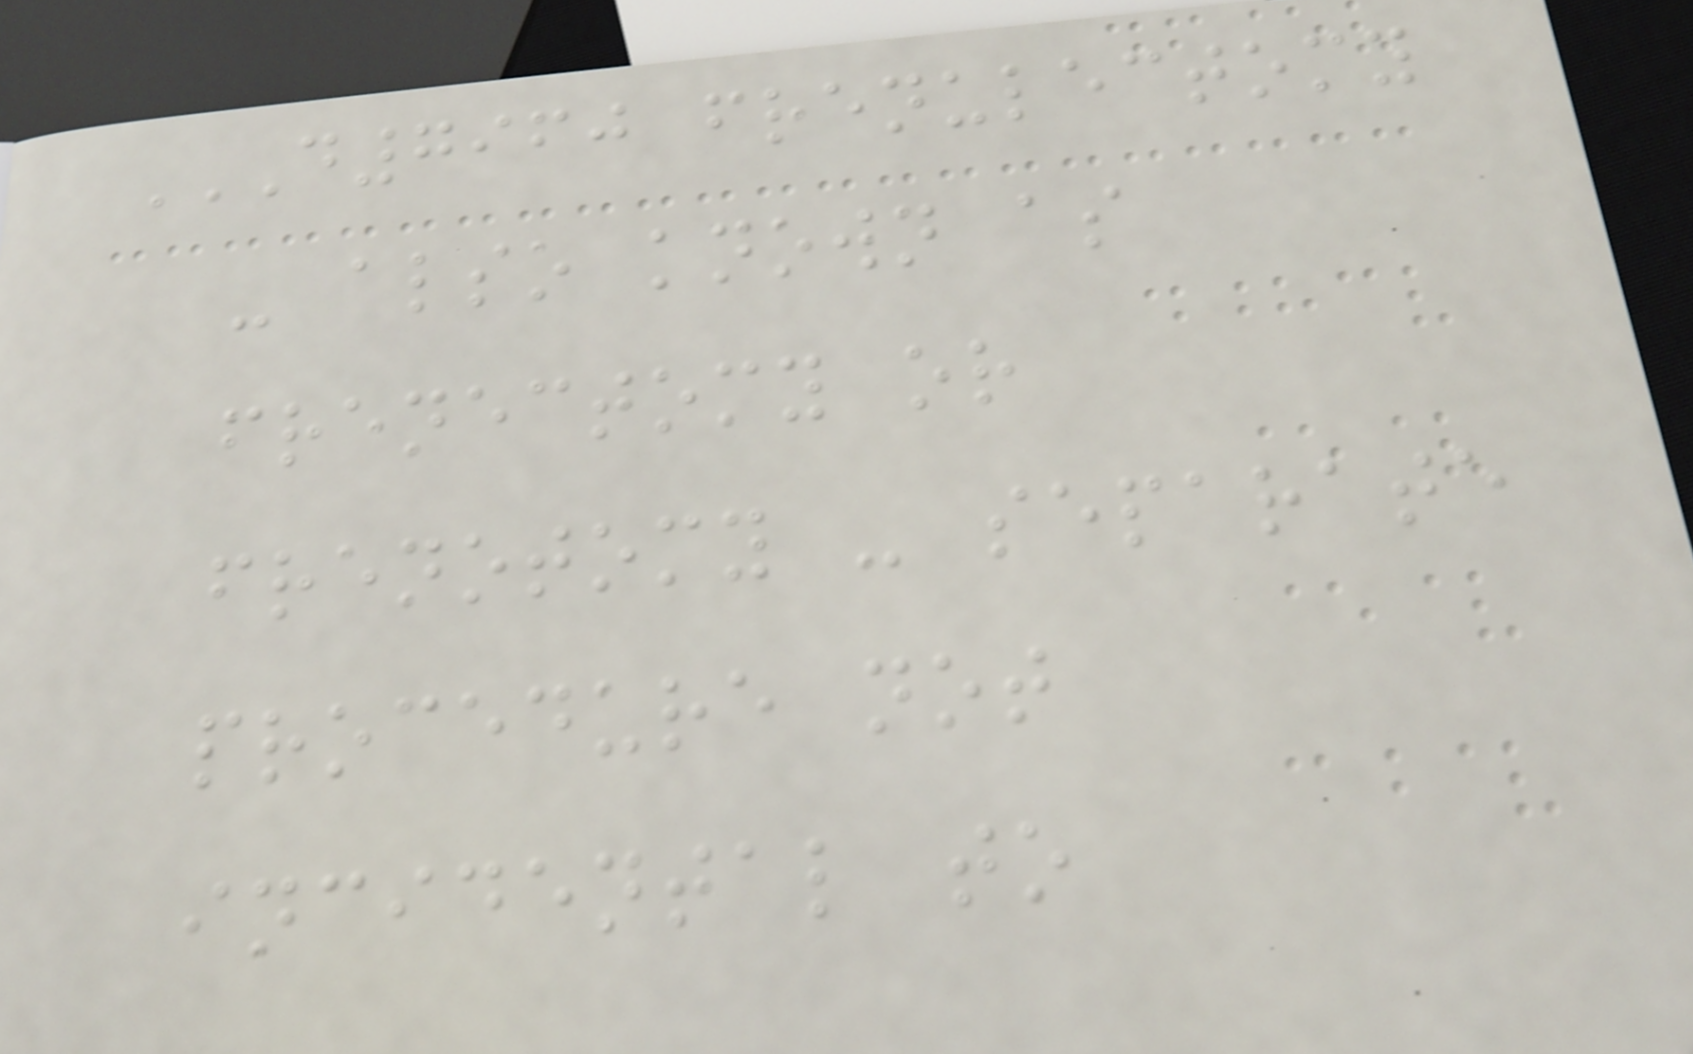D7960 FRENULECTOMY
- ALSO KNOWN AS
FRENECTOMY OR
FRENOTOMY - SEPARATE
PROCEDURE NOT
INCIDENTAL TO
